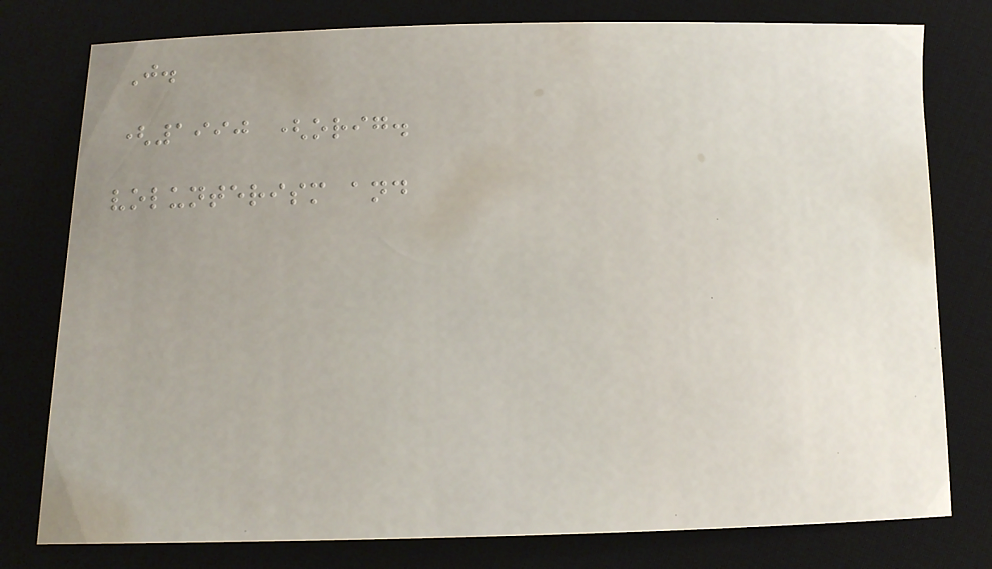J.
(1990 (orig.
volunterism and
